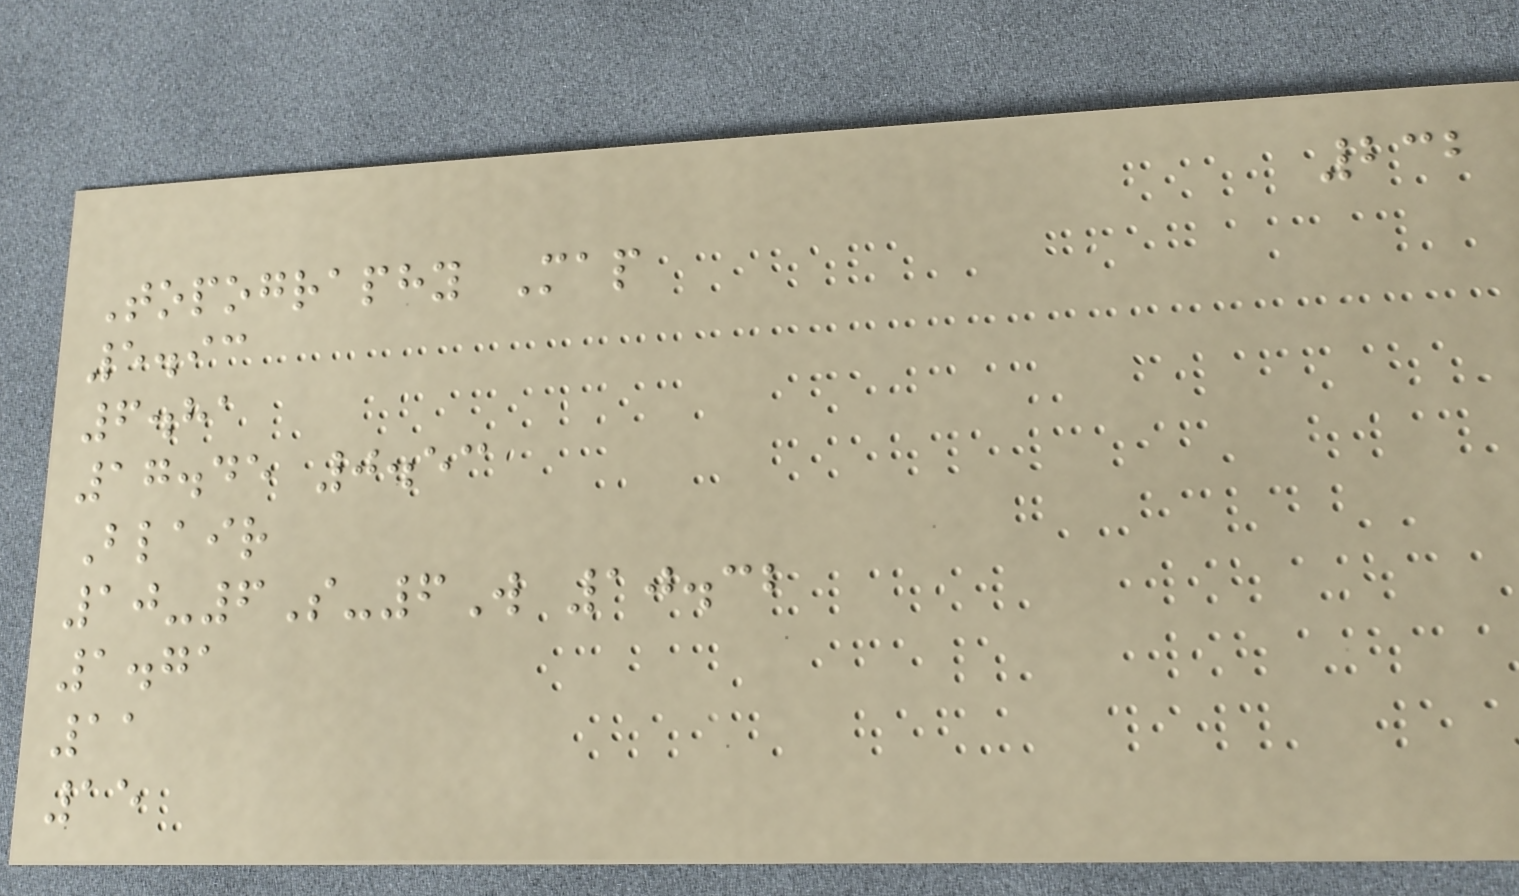232
Topography Map
5.93
6.81
17.45 0.53
Blair
10-6S-6W 10.32
1.71
11
15
